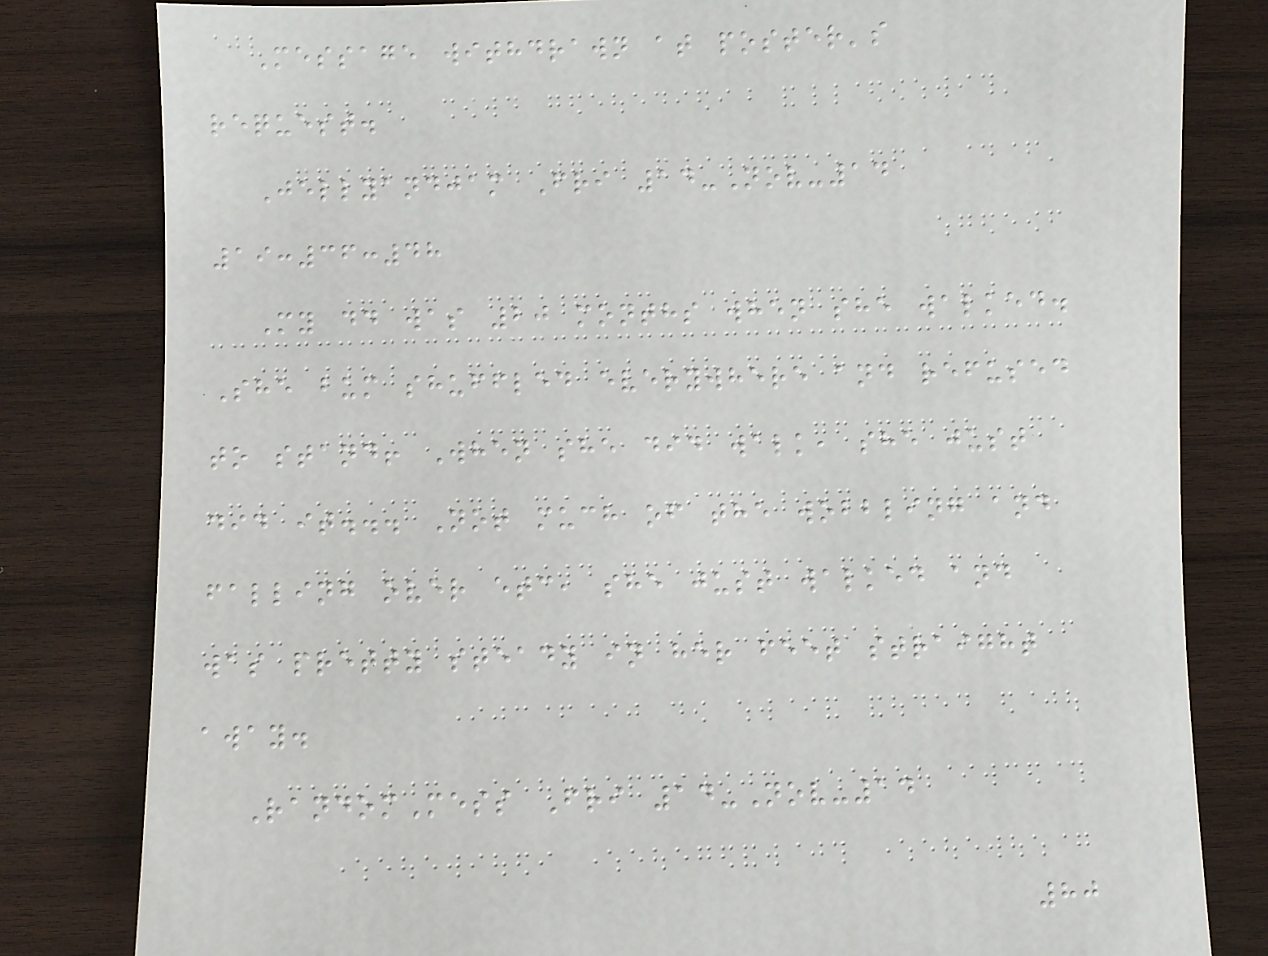Message withdrawn at poster's
request.
Jellyandjam Fri 14-Nov-14
19:36:48
My dd was 20 months when she walked.
She bum shuffled everywhere and refused
to stand! When she did walk, she just
did it... Not much of the wobbling and
falling over etc, she just walked and
was pretty steady in her feet straight
away.
RandomMess Fri 14-Nov-14
80
